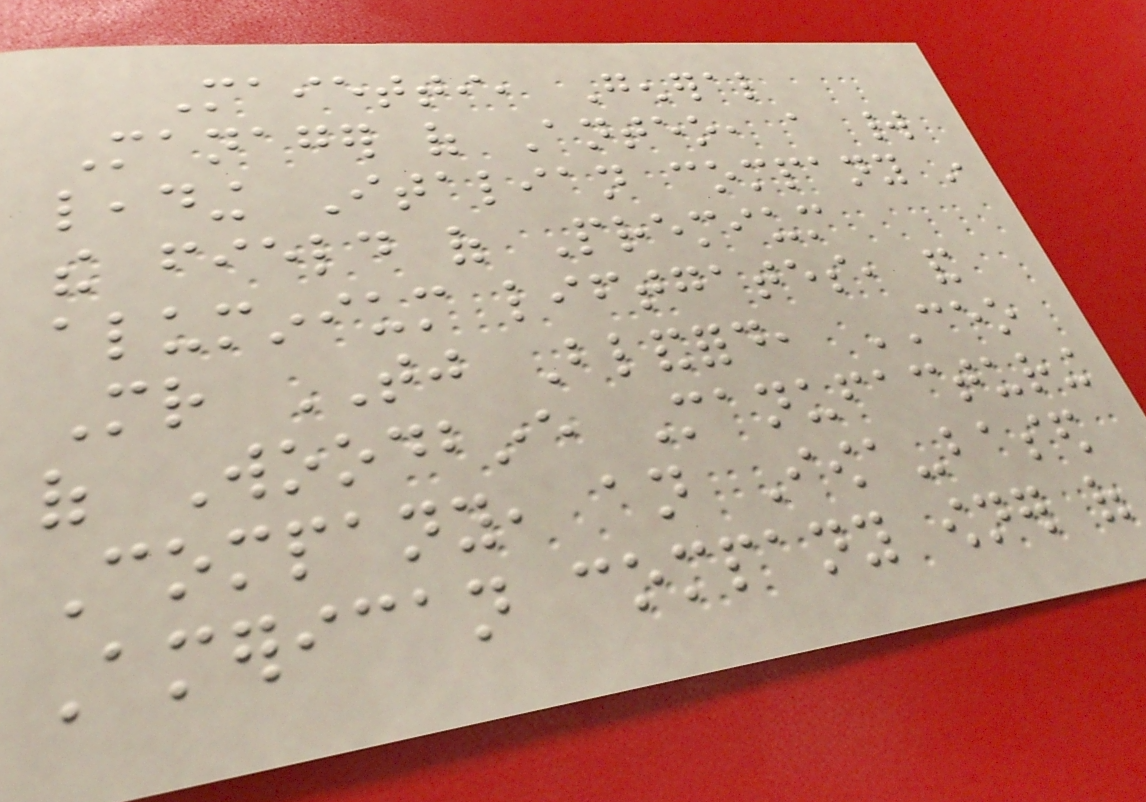Maietti, General
Manager of Anteo, a world
leading Italian company in
the field of Premium
aluminium liftgates, and
Mr TJ Blandford, CEO
of Woodbine Manufacturing
Company, an Iowa-based
American company owner of
